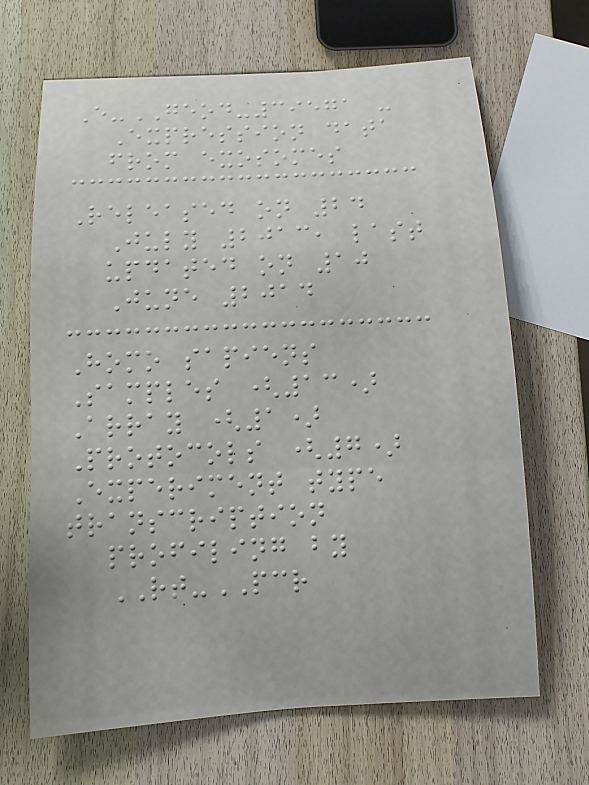E-GEOD-39571 -
Expression data
from exosomes
Released on 24
July 2013, last
updated on 10
June 2014
Homo sapiens
Samples (13)
Array (1)
Protocols (7)
Experiment type
transcription
profiling by
RT-PCR
